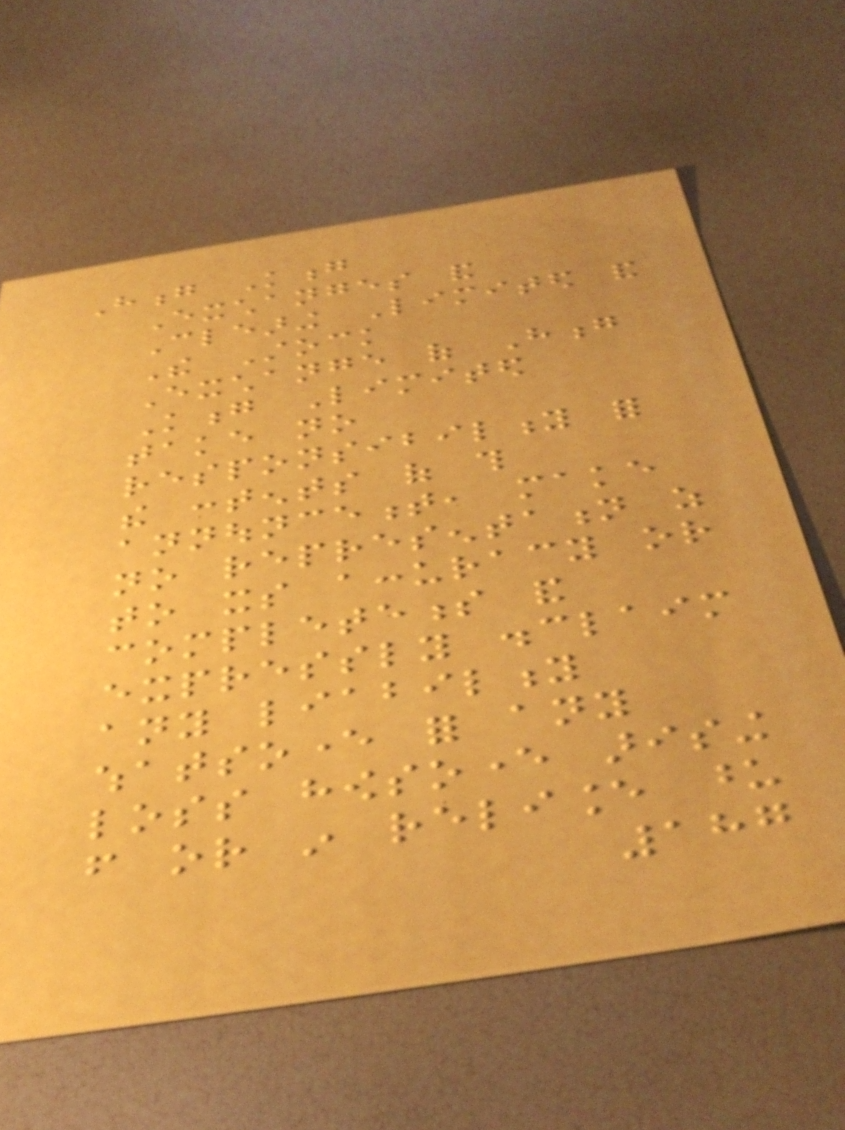Hong Kong
Exchanges and
Clearing Limited and
The Stock
Exchange of Hong
Kong Limited
take no
responsibility for
the contents of this
announcement, make
no representation as
to its accuracy or
completeness and
expressly disclaim
any liability
whatsoever for any
loss howsoever arising
from or in reliance upon
187
